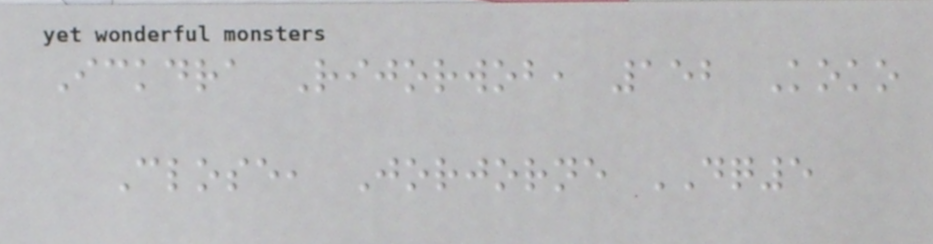Ickdra Rijorwob, 152 Koko
Close, Jorjorne DQ5
